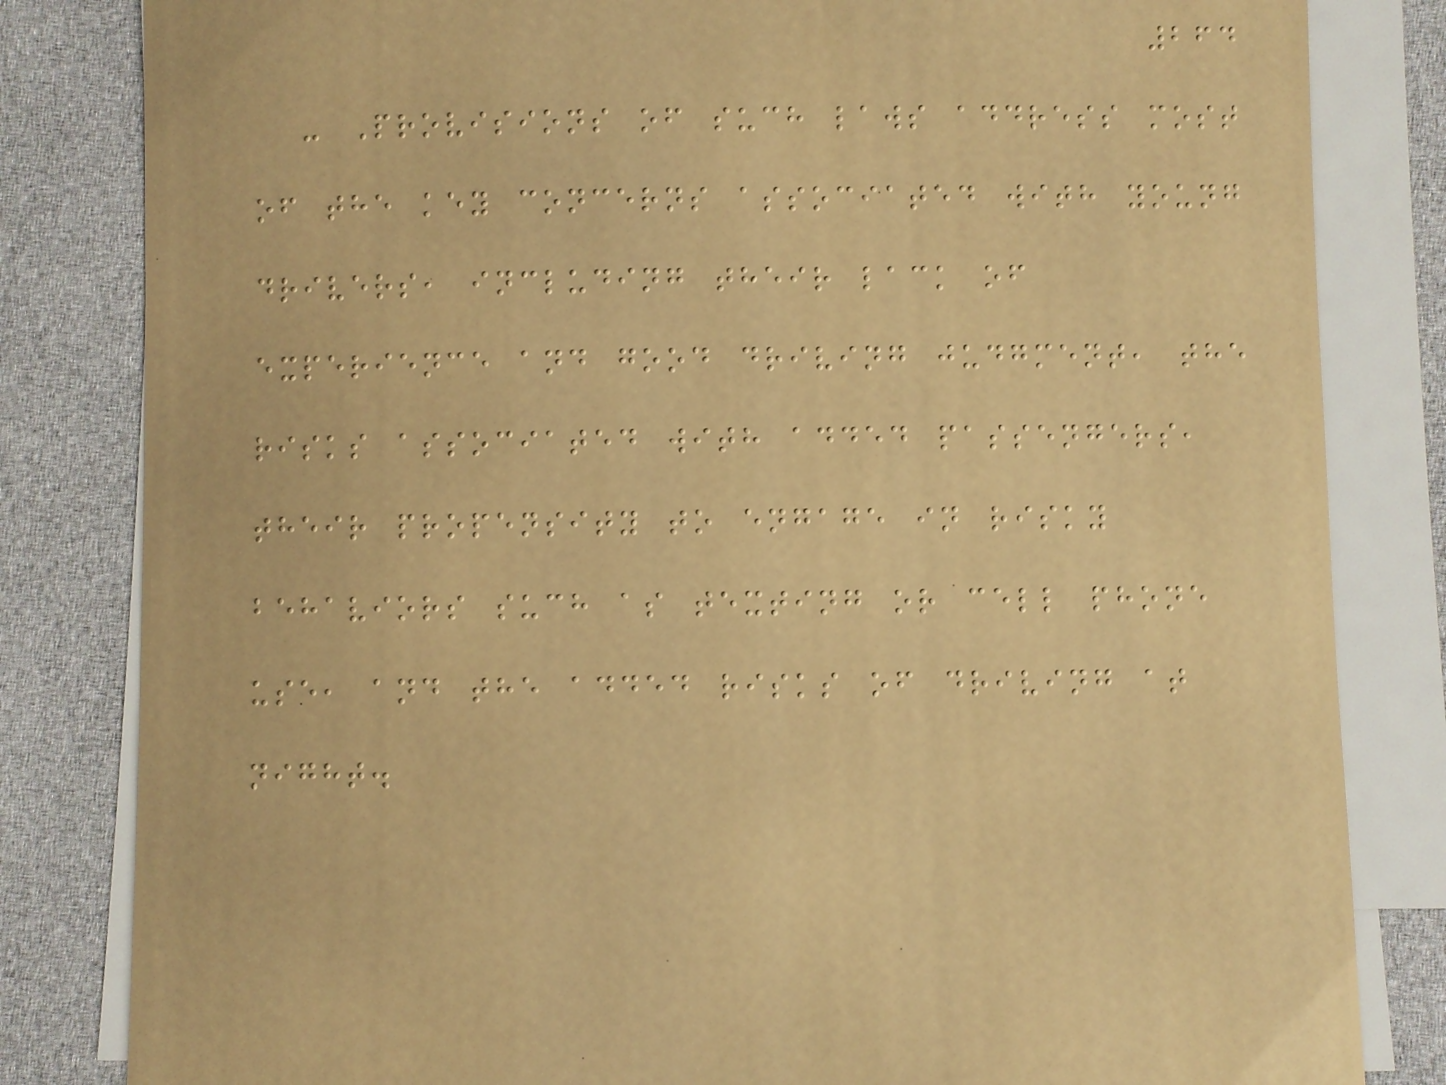264
- Provisions of such laws address most
of the key concerns associated with young
drivers, including their lack of
experience and good driving judgment, the
risks associated with added passengers,
their propensity to engage in risky
behaviors such as texting or cell phone
use, and the added risks of driving at
night.
